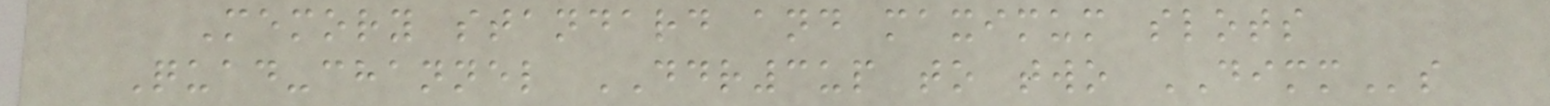Memory standard and maximum slots
Quad-channel DDR3up to two DIMMs
